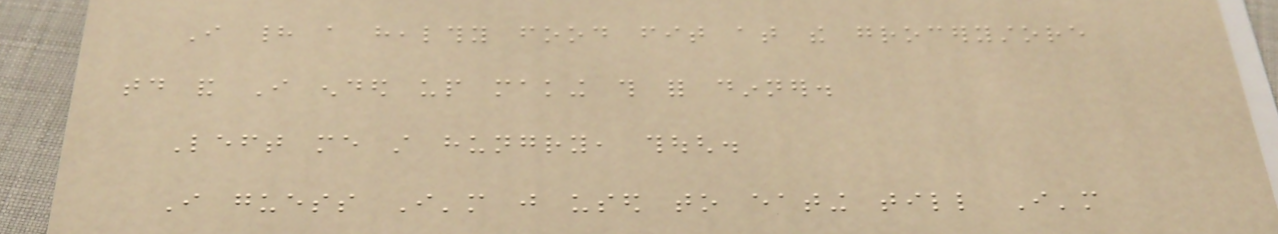I had a healthy food fit at the grocerystore
today and I ended up making this for dinner.
Left me still hungry, though.
I guess I'm just used to eating till I'm
